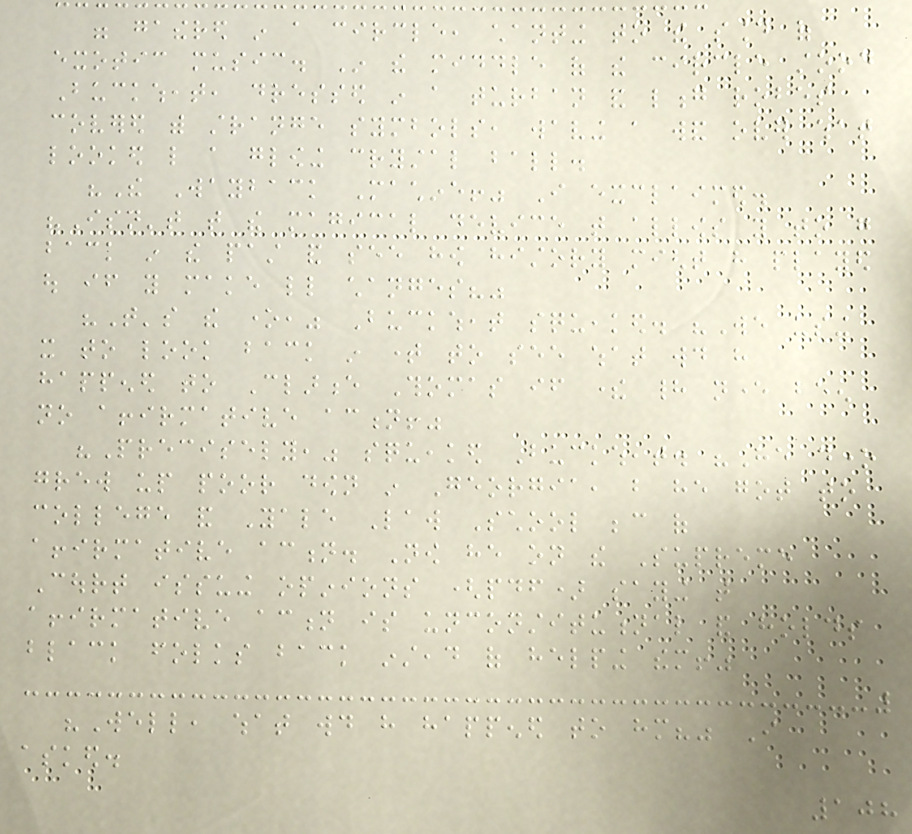were gathered in a circle, chanting to the sound of
exotic music. In the middle of the circle stood
Buckwheat, dressed in a turban and long robes
covered with strange symbols, waving a wand over what
looked like a glowing crystal ball.
"The Wayback Machine!" I exclaimed.
"Isn't that the magical device that allows you to go
back in the past and see how history might have played
out if you make little changes?"
"That's the one," Buckwheat squeaked. "We using
it to look back in time to see what would have
happened to Clarence Thomas if there had never been
no affirmative action!"
"Precisely," squeaked Buckwheat. "He done
grew up poor down in Georgia, but he got to
college and Yale Law School because of
affirmative action. Now he on the Supreme
Court issuing opinions (pdf) saying that
affirmative action is unconstitutional and holds
black folks back instead of helping them!"
"Well, what would have happened to him?" I
asked.
108
